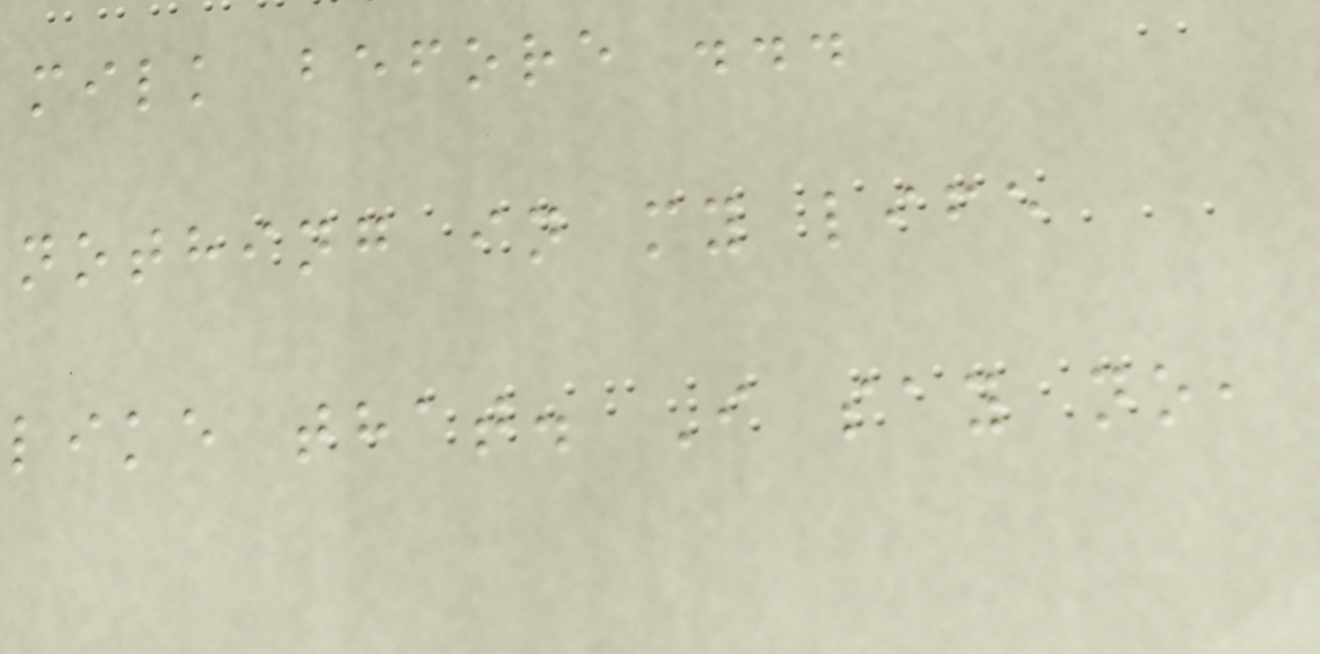milk before ...
nothing in my life
like that. I say no,
